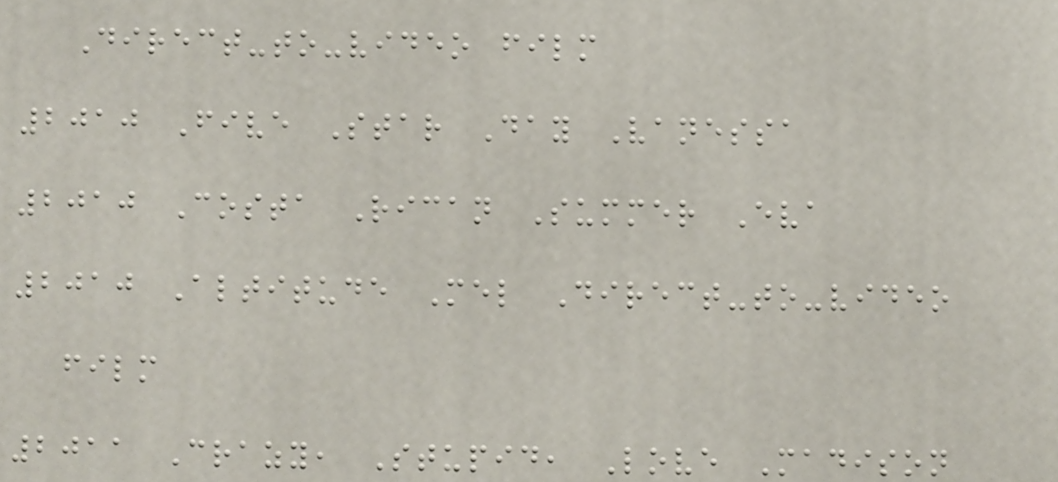Direct-to-video film
2010 Five Star Day Vanessa
2010 Costa Rican Summer Eva
2010 Altitude Mel Direct-to-video
film
2011 Crazy, Stupid, Love Madison
